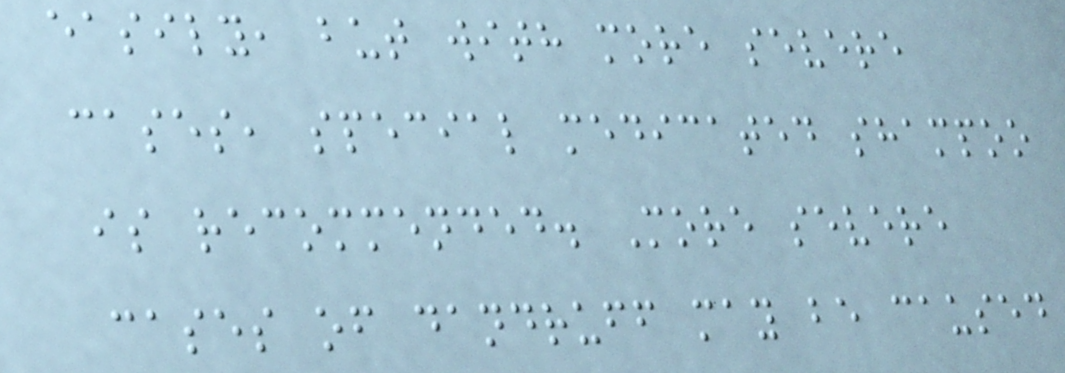easily, but with more severe
cases, special medicated shampoo
is recommended. More severe
cases of dandruff may be caused
